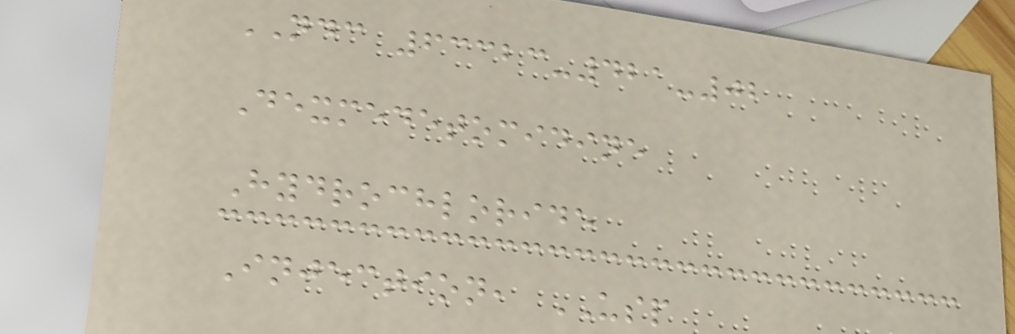NDC 63323-421-02
Dexmedetomidine
Hydrochloride
Injection, USP
